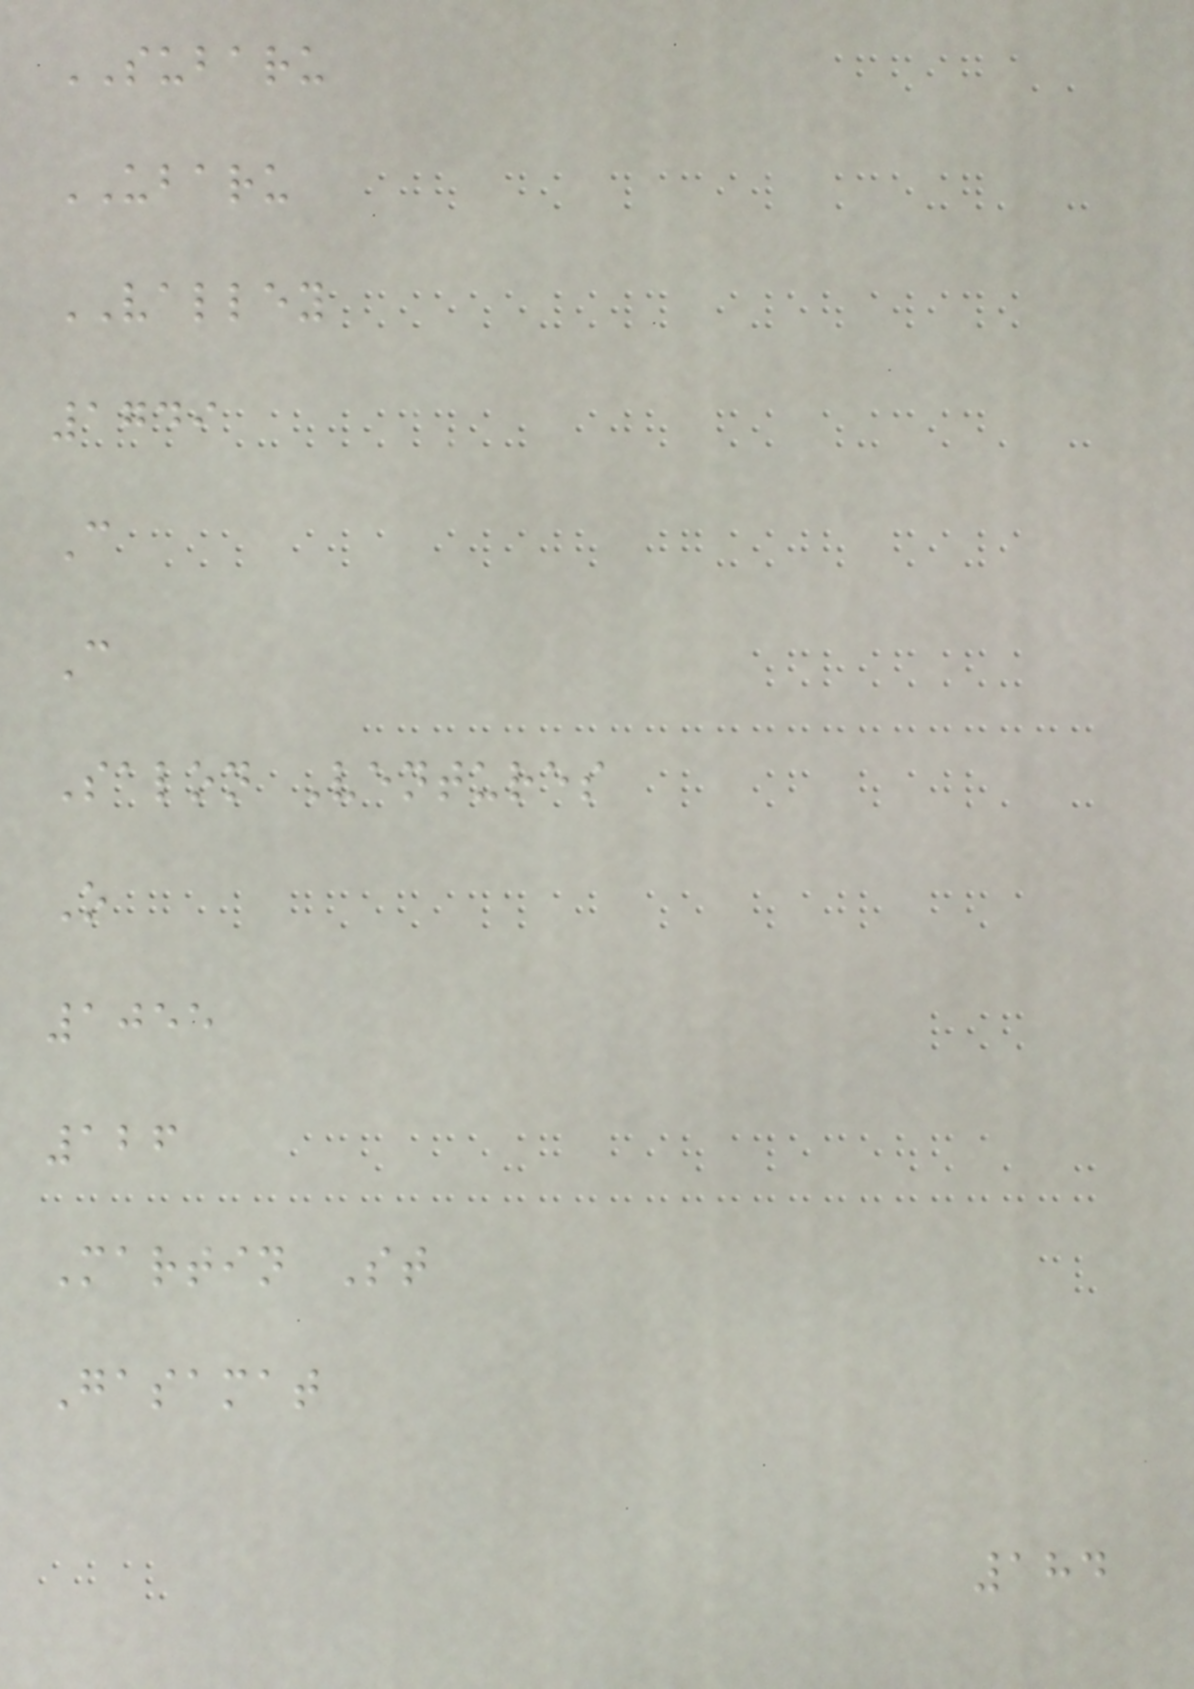SUBARU
UBARU
VALLEY
1749
C
C
Salon Ventures
O
1055
126
Martin St
Gasamat
184
